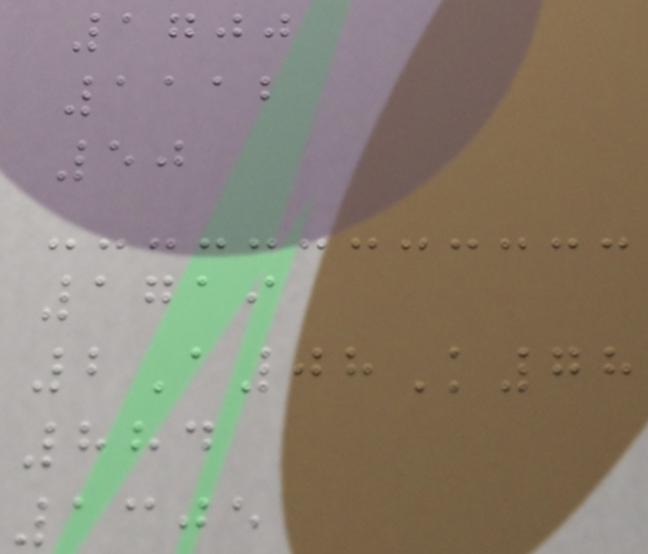1700
1112
50
1719
2A08K78
884
1305
